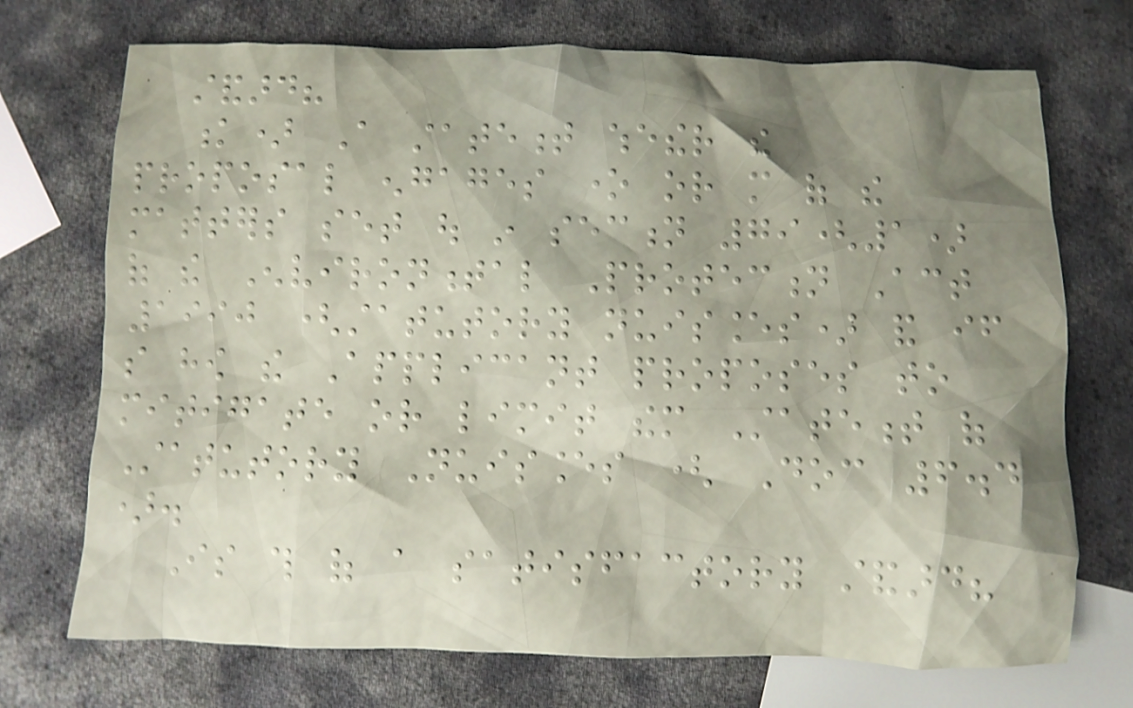standard?
k) A statement whether the
proposal engages one or more of the
matters set out in section 79(1)
of the Environmental Protection Act
1990 (statutory nuisances) and if
so how the Applicant proposes to
mitigate or limit them Statement of
Statutory Nuisances ( Doc 6.4
).
Is this of a satisfactory standard?
